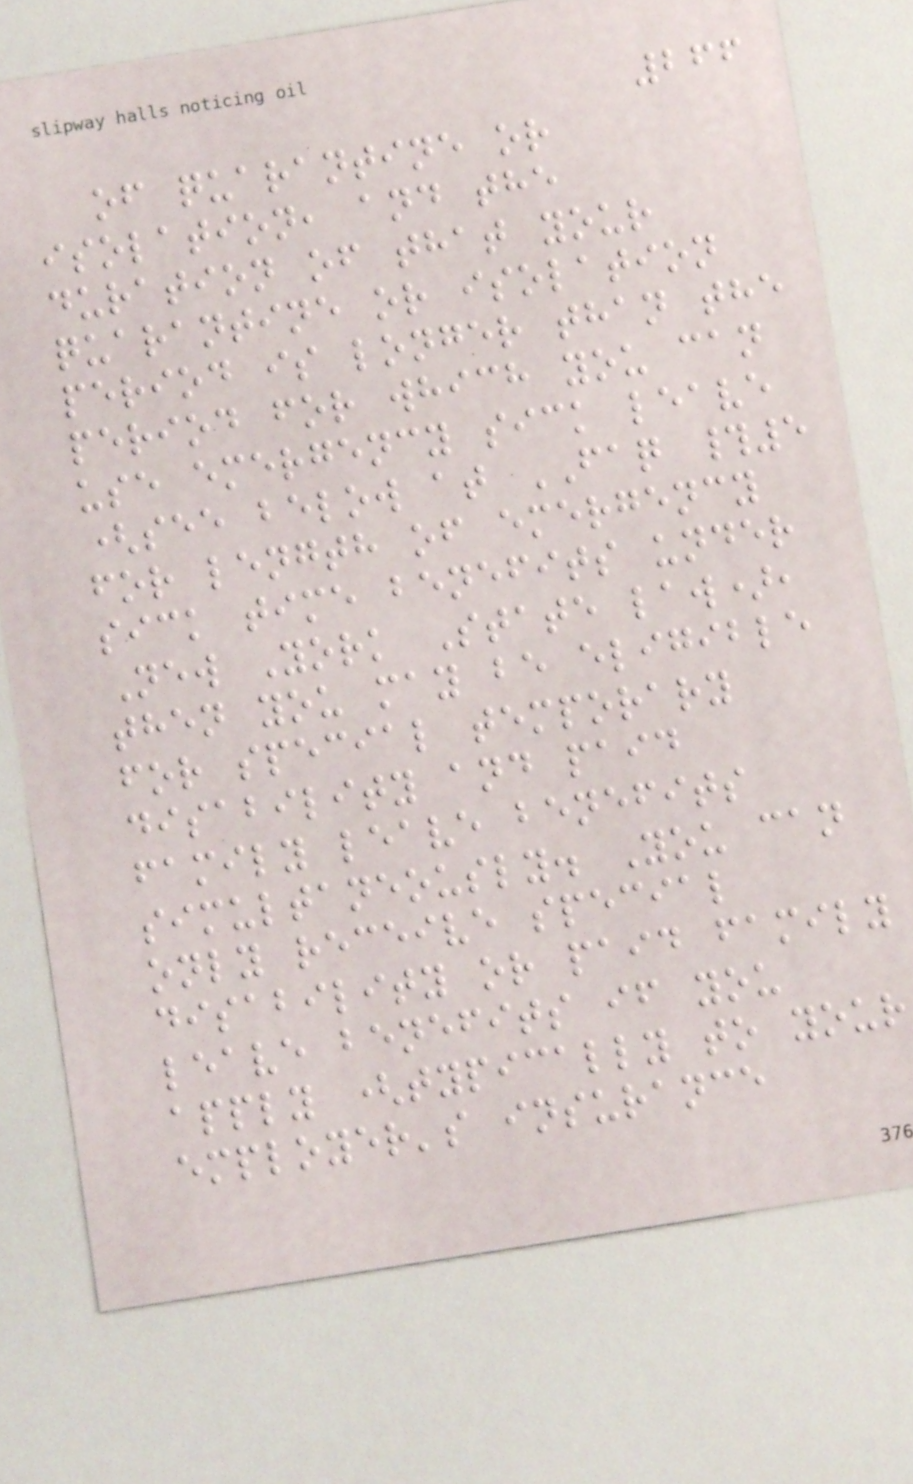266
of quarantine or
isolation, and the
duration of that your
quarantine or isolation
period is longer than the
period for which you can
use emergency sick leave
(see below at FAQ #5
for length of emergency
sick time benefits under
New York State law),
then you may be eligible
for special temporary
disability and paid
family leave benefits
simultaneously. You can
only receive special
disability or paid family
leave benefits if you
apply (typically to your
employer's insurance
